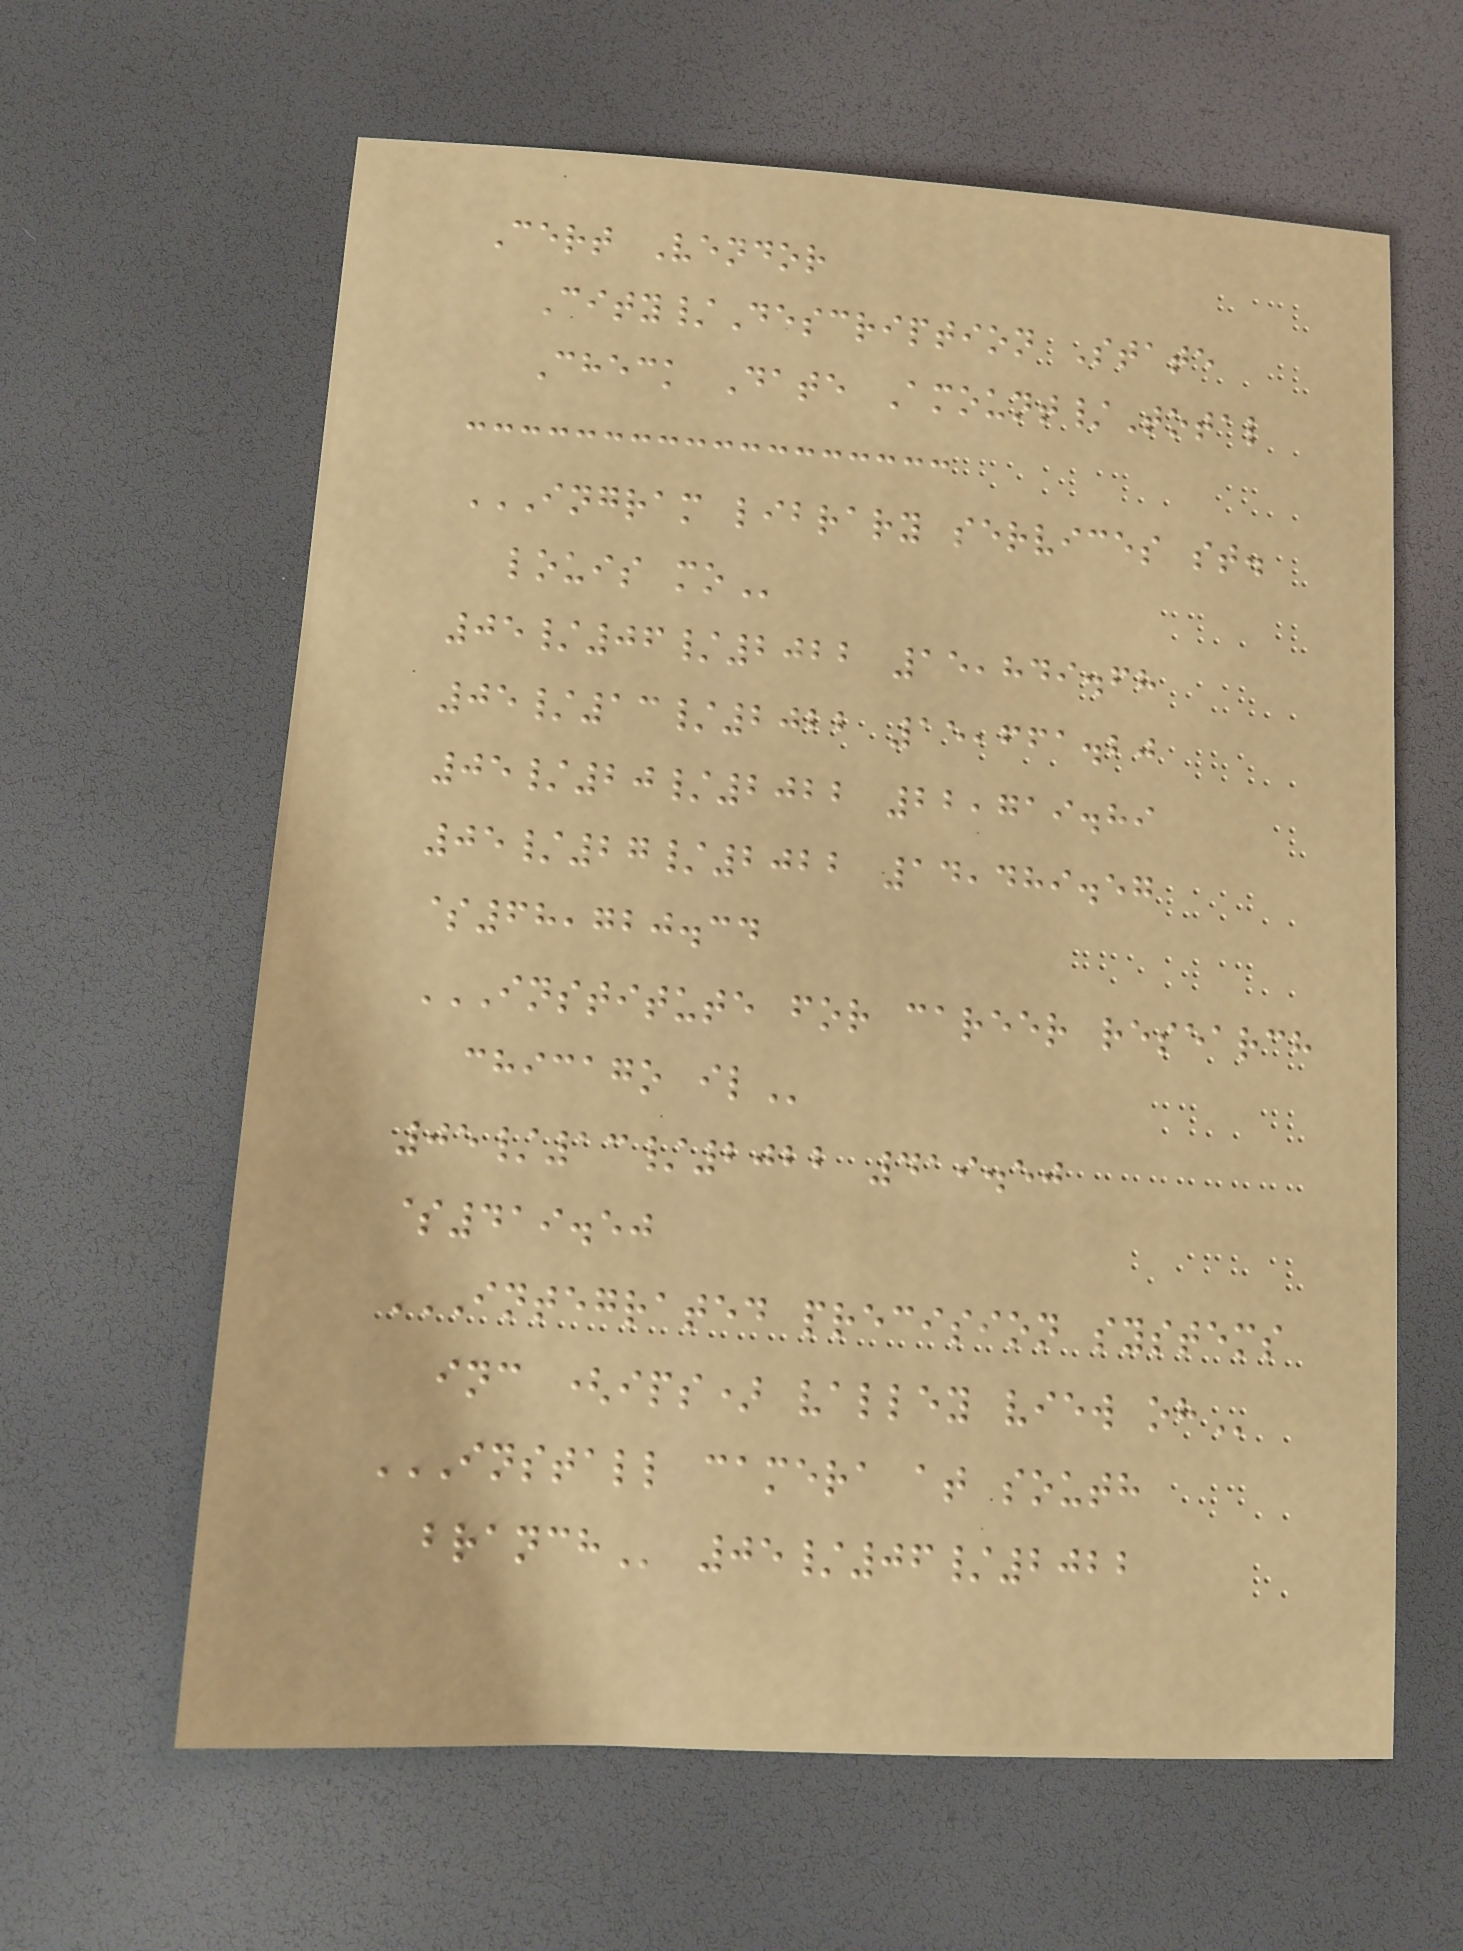Cert Vendor
City/Description State
Check Date Amount/Total
INGRAM LIBRARY SERVICES ST.
LOUIS MO
05/06/2022 15,849.68
05/13/2022 15,661.20
05/20/2022 22,719.89
05/27/2022 14,489.57
$68,720.34
INSTITUTE FOR CAREER RESEARCH
CHICAGO IL
05/13/2022 419.50
$419.50
INTEGRATED PRECISION SYSTEMS
INC (IPS) VALLEY VIEW OH
INSTALL CAMERA AT SOUTH
BRANCH 05/06/2022
